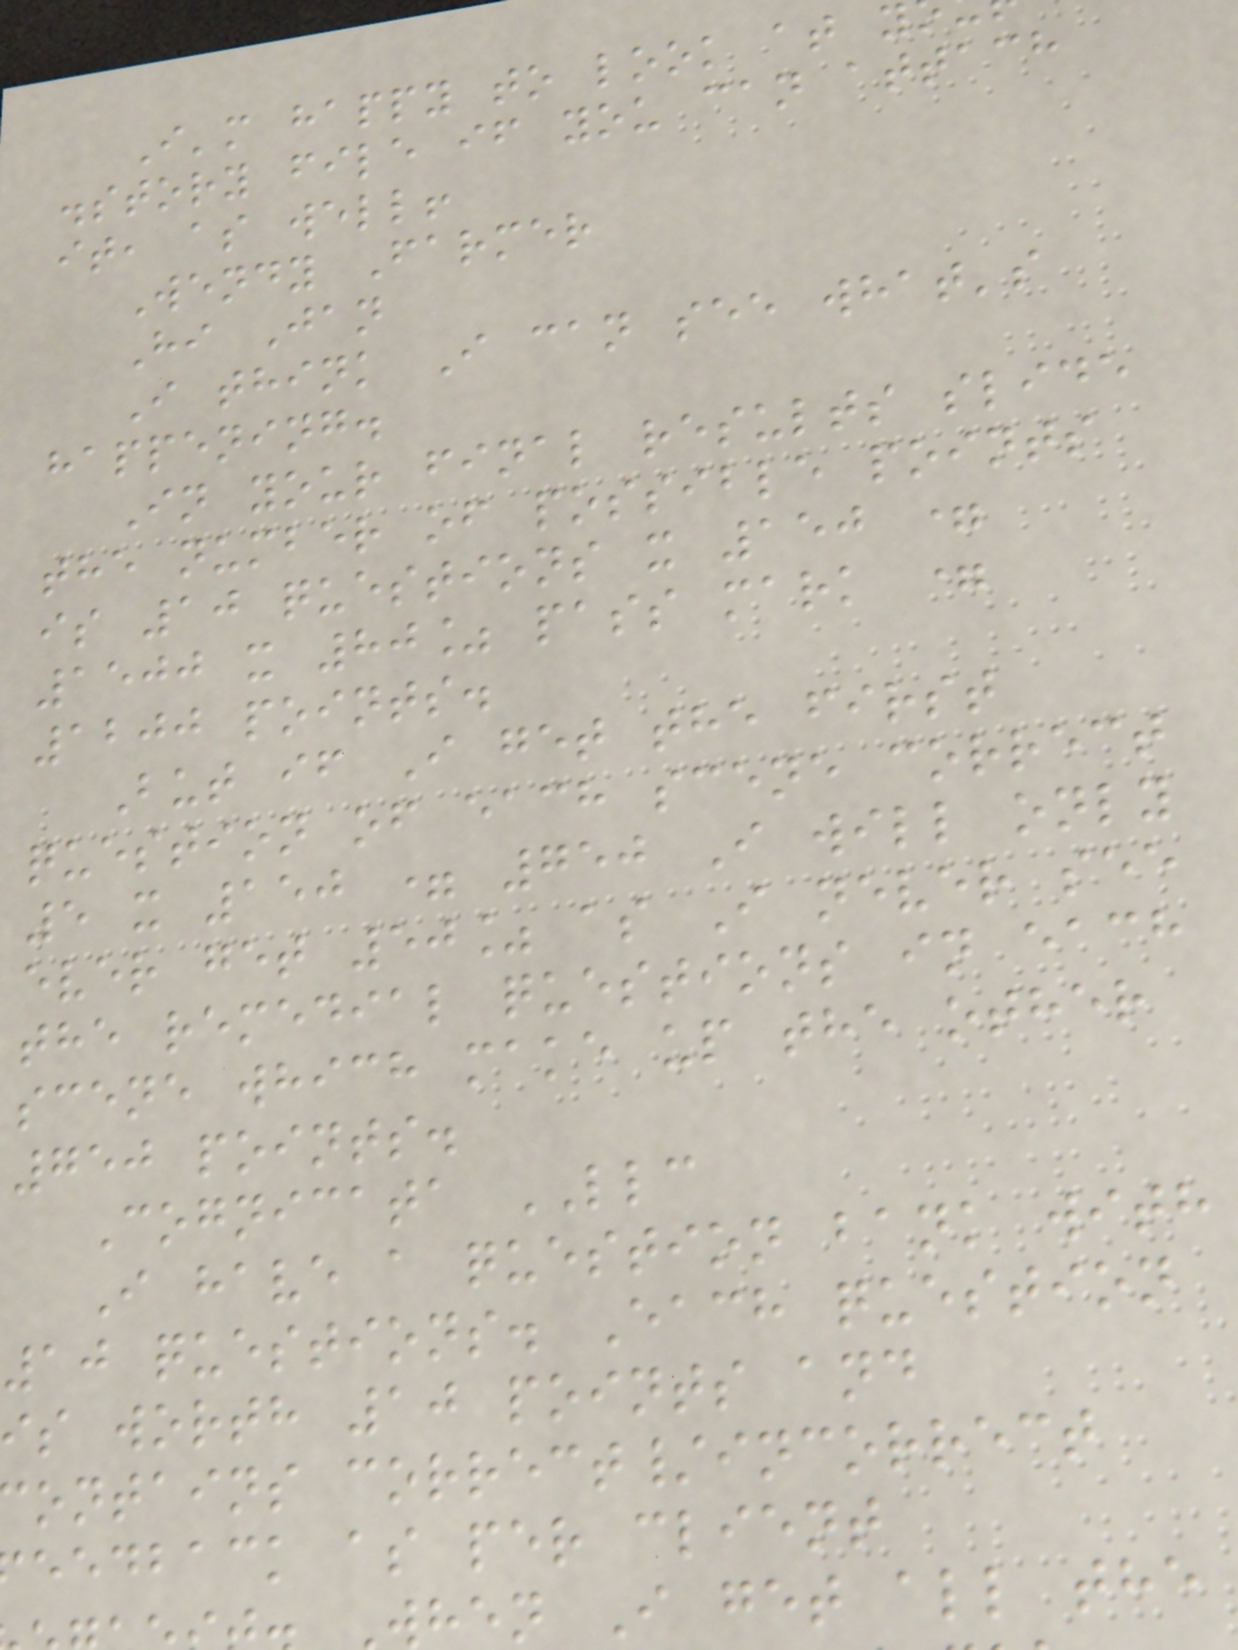I'm happy to look at
.story file if you can attach
it, as well!
Wendy Farmer
Hi Jan
I think I can see what's
happening.
In your final results slide
the number of possible points
is 10 questions x 150 =
1500 x 80% pass mark =
1200 points.
But if I get the first
question of each scene correct
5 x 150 = 750 I will only
ever get 50% as I never see
the remedial questions in each
scene which make up the other
750 points.
Cognicata LLC
I have a question bank with
10 questions. Each question
is worth 10 points and
ontains correct/incorrect
eedback as per client
hen I get all the
